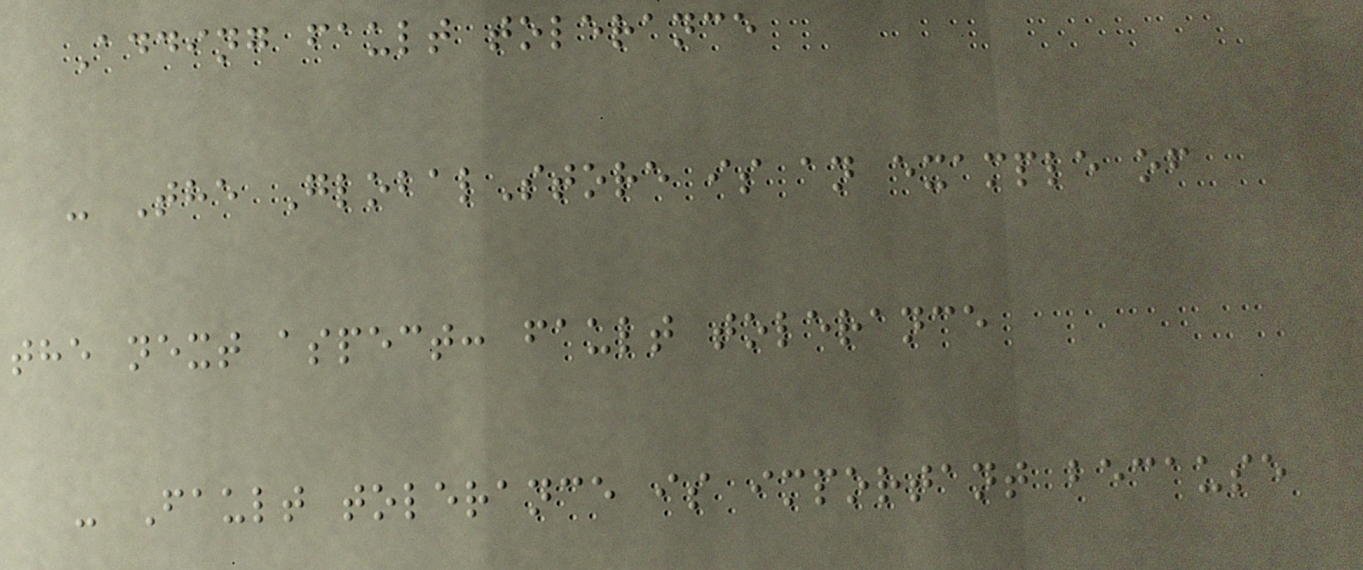Adding fault tolerance
- The GlobalStore is an example of
the next aspect: fault tolerance
- Fault tolerance is important because
